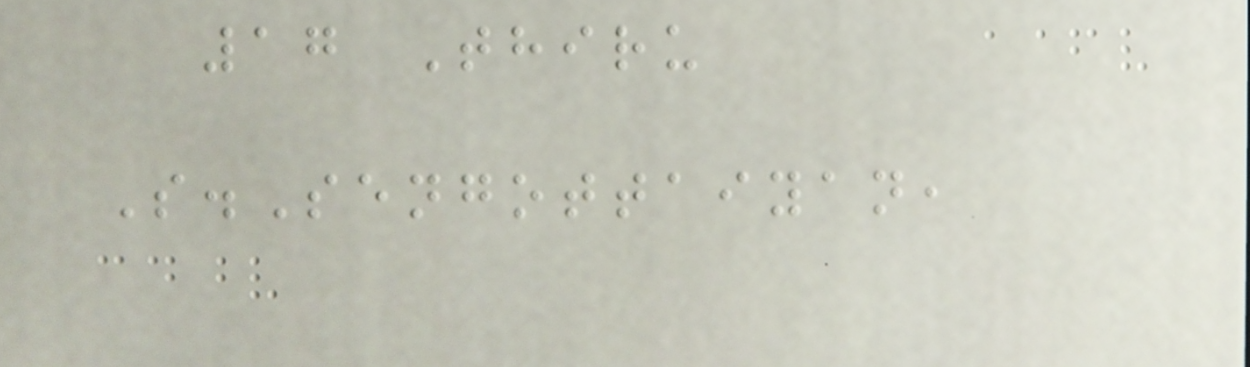17 Thiru
S.Sengottaiyan,
